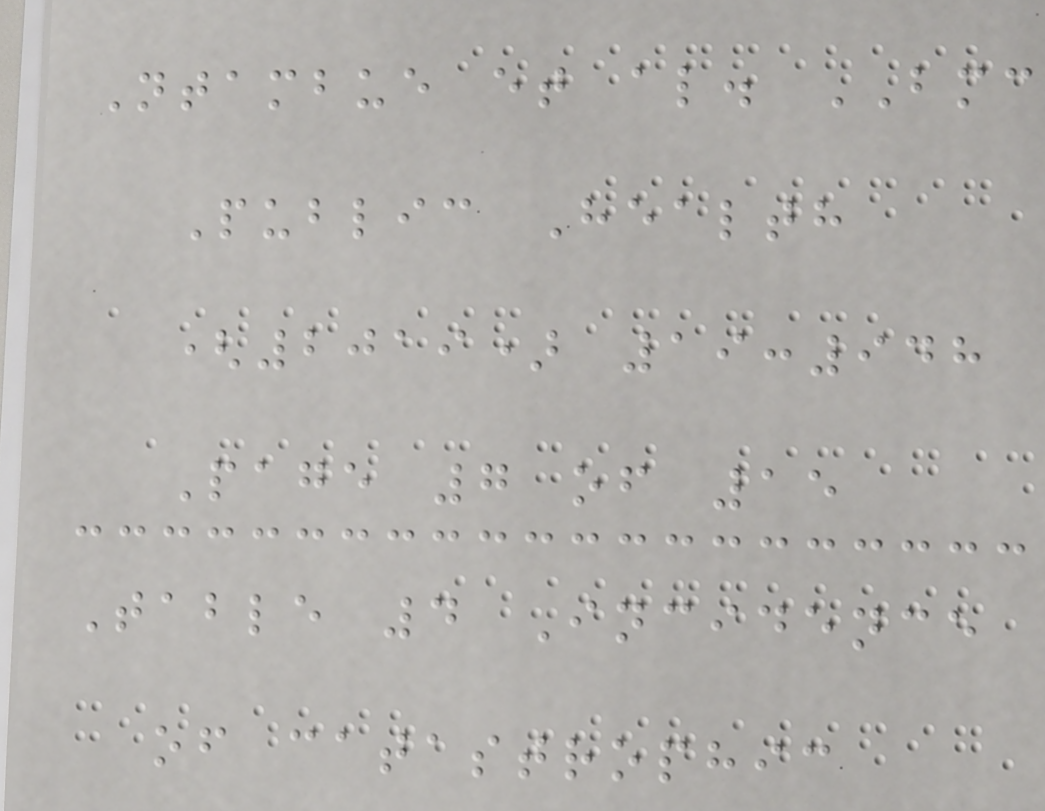Ntambue et al. BMC
Public Health
(2019) 19:948
Page 7 of 15
Table 4 Incidence
of catastrophic
